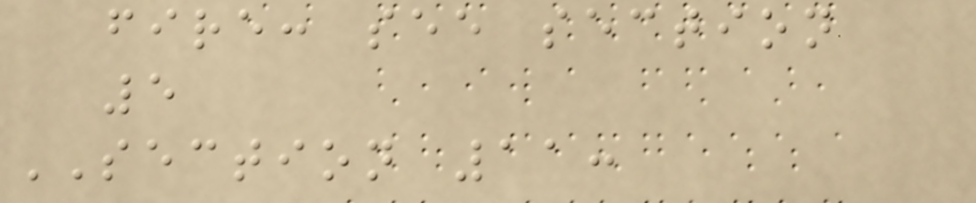fire: see section
5
SECTION 11:
